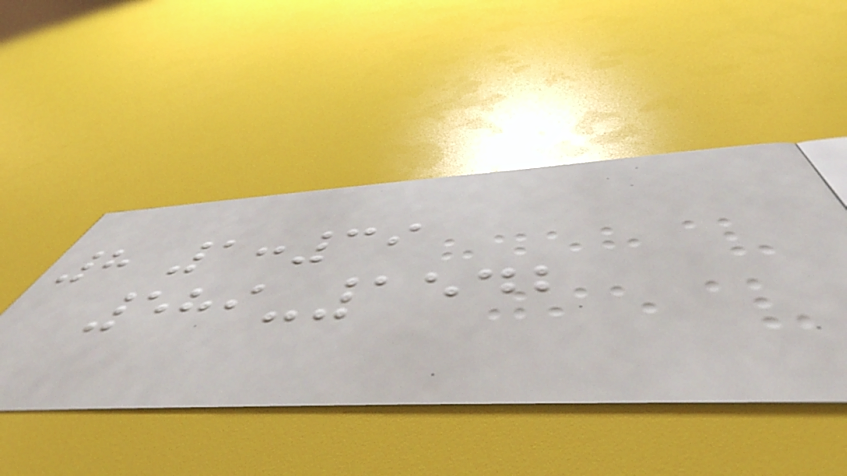8 1:39
589-1542
